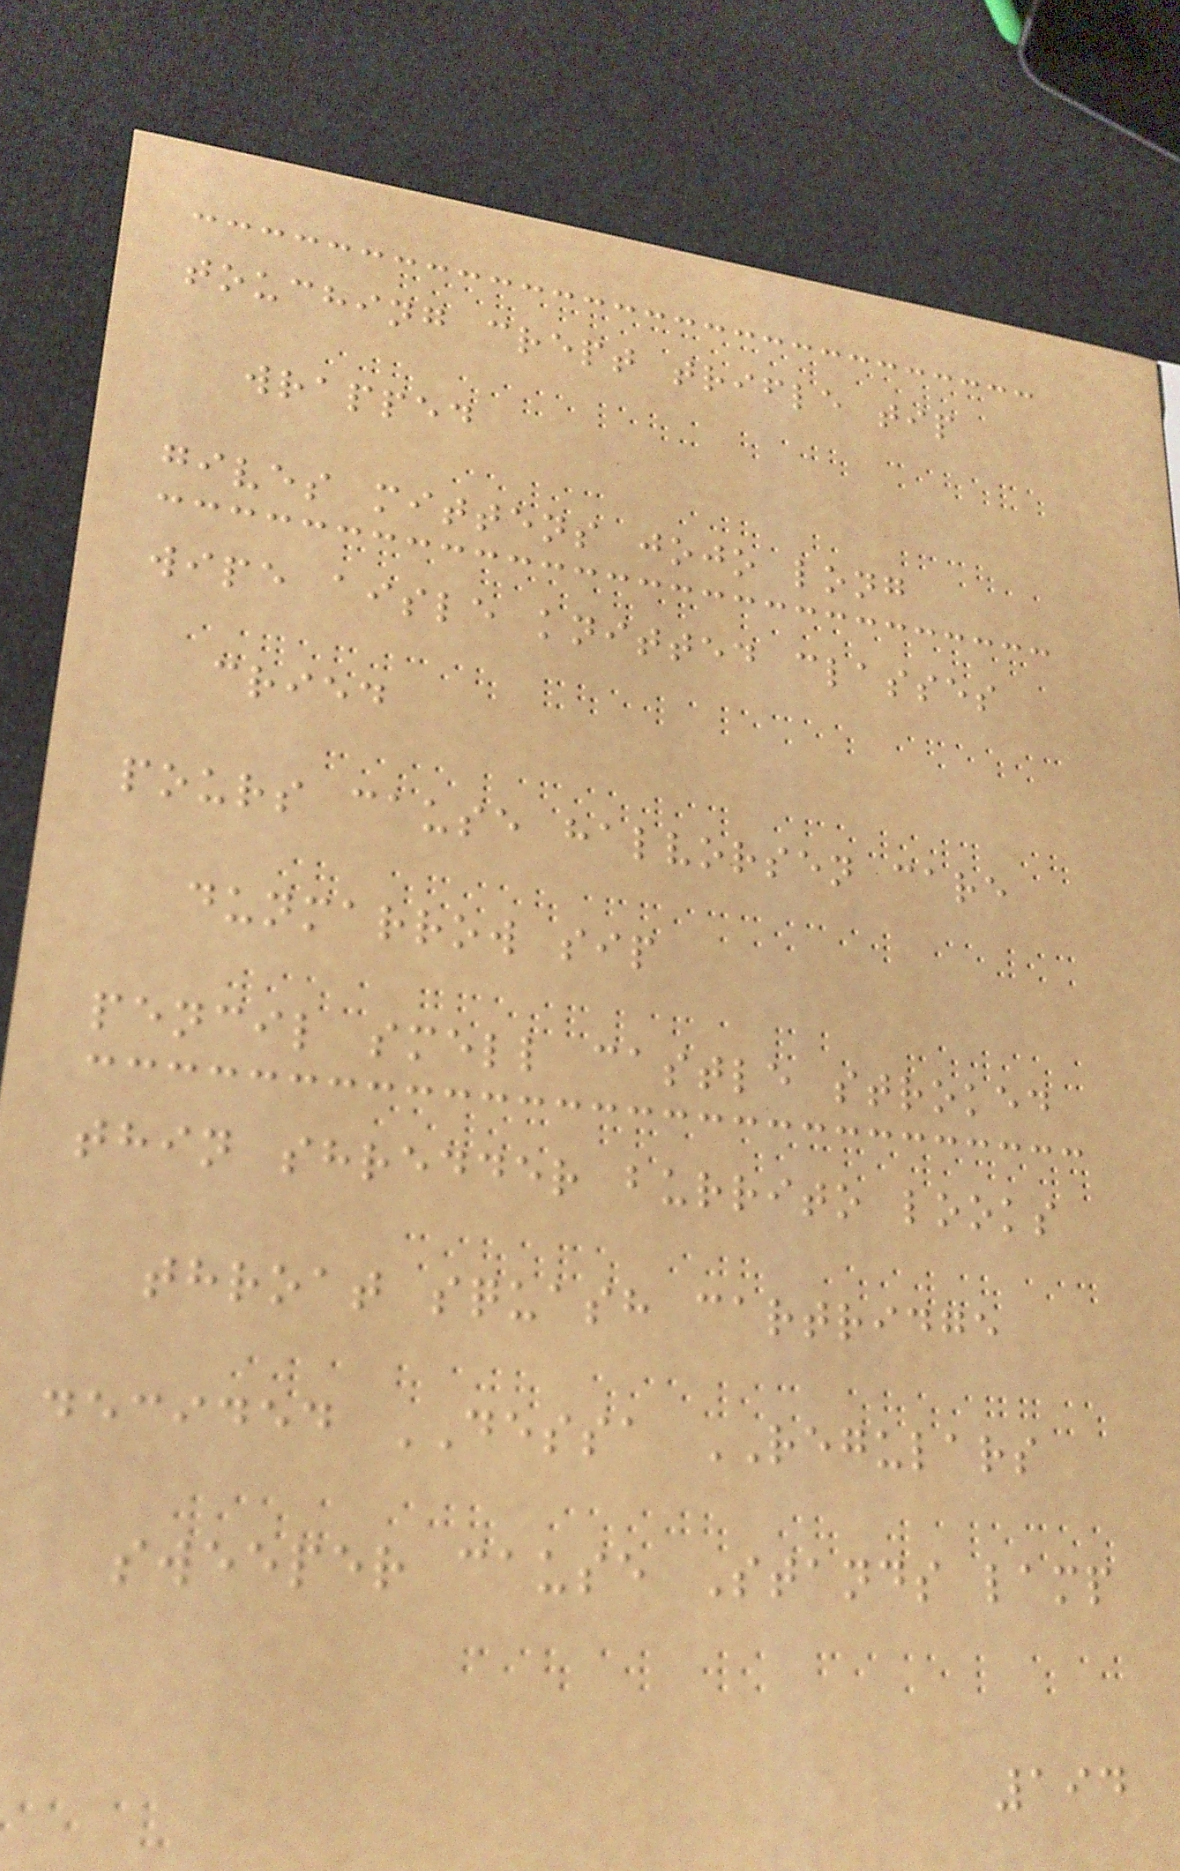touching crept trifle tip
wrapped
gives mittens jojo long
wipe aisle knitted classes
cried
pours cause halvorsen care
dunmarrow sip
pencil smell castle stroked
thin shredder burrito looks
throat squash cartridge
decided DESSA REGULARS
sweeper cause Stands lamp
194
